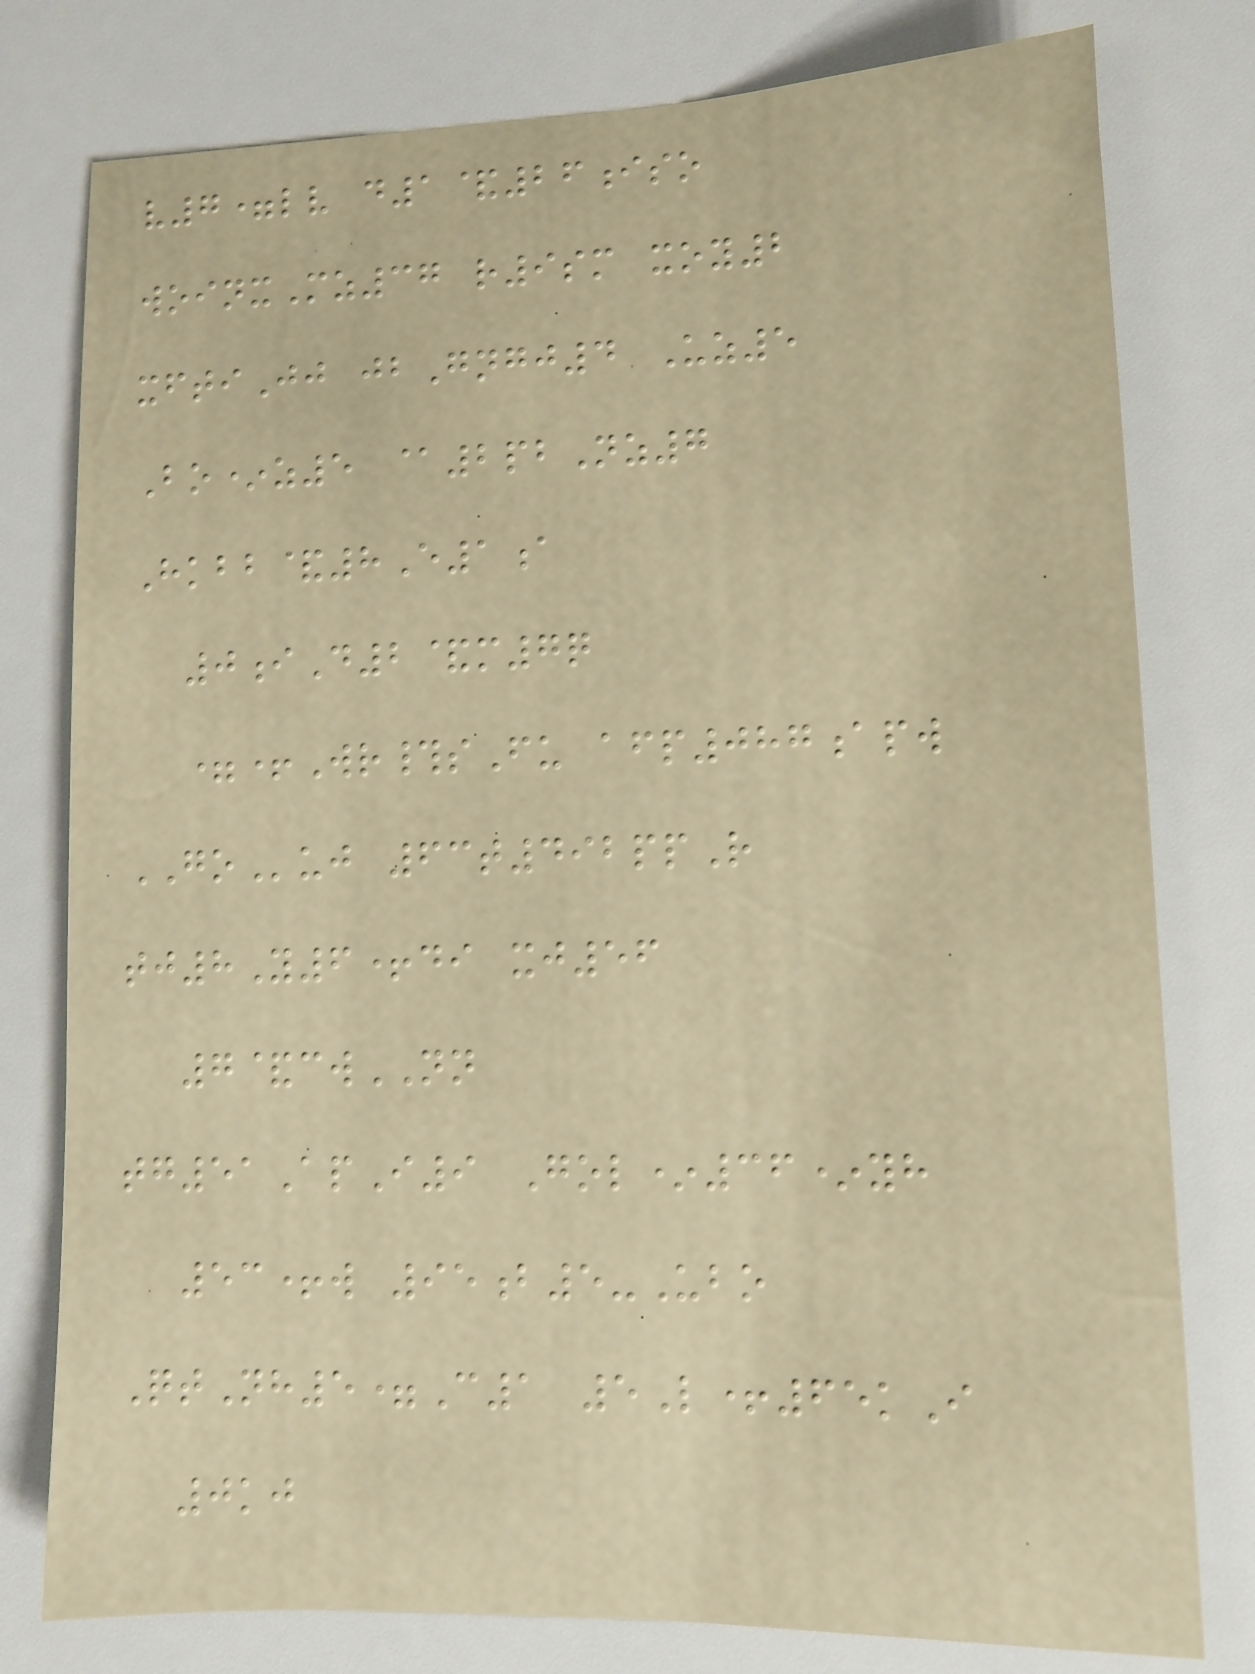v7=lv d1&26iso
woinxMz37 r9sm xoy2
xftiJj jbGngj4 Uz5
Bo*z5 @2pbNz7
Hkbb&8E1a
0iD2&m7q
=+Wr#sFu afp087apw
GOuj 63t492ppR
tj8Y6+di xj56
7&cwNN
tg51ApI9 Gol*36*yh
53+w 95b5-Ubo
QtNh5=C1 5L+65kI
0kj
